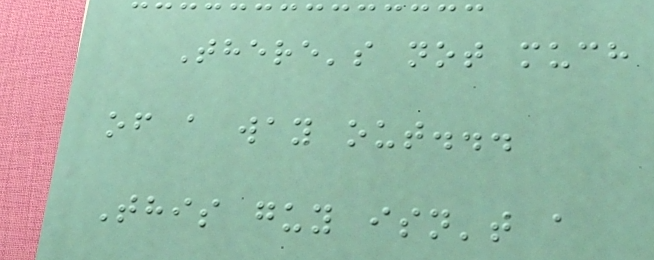There's not much
of a way out...
This guy isn't a
